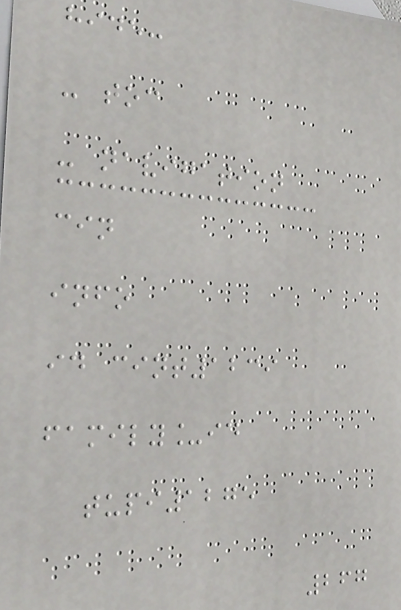hide:
- toc
- navigation
cin
info
id cint1239
family_id
tupi1275
267
